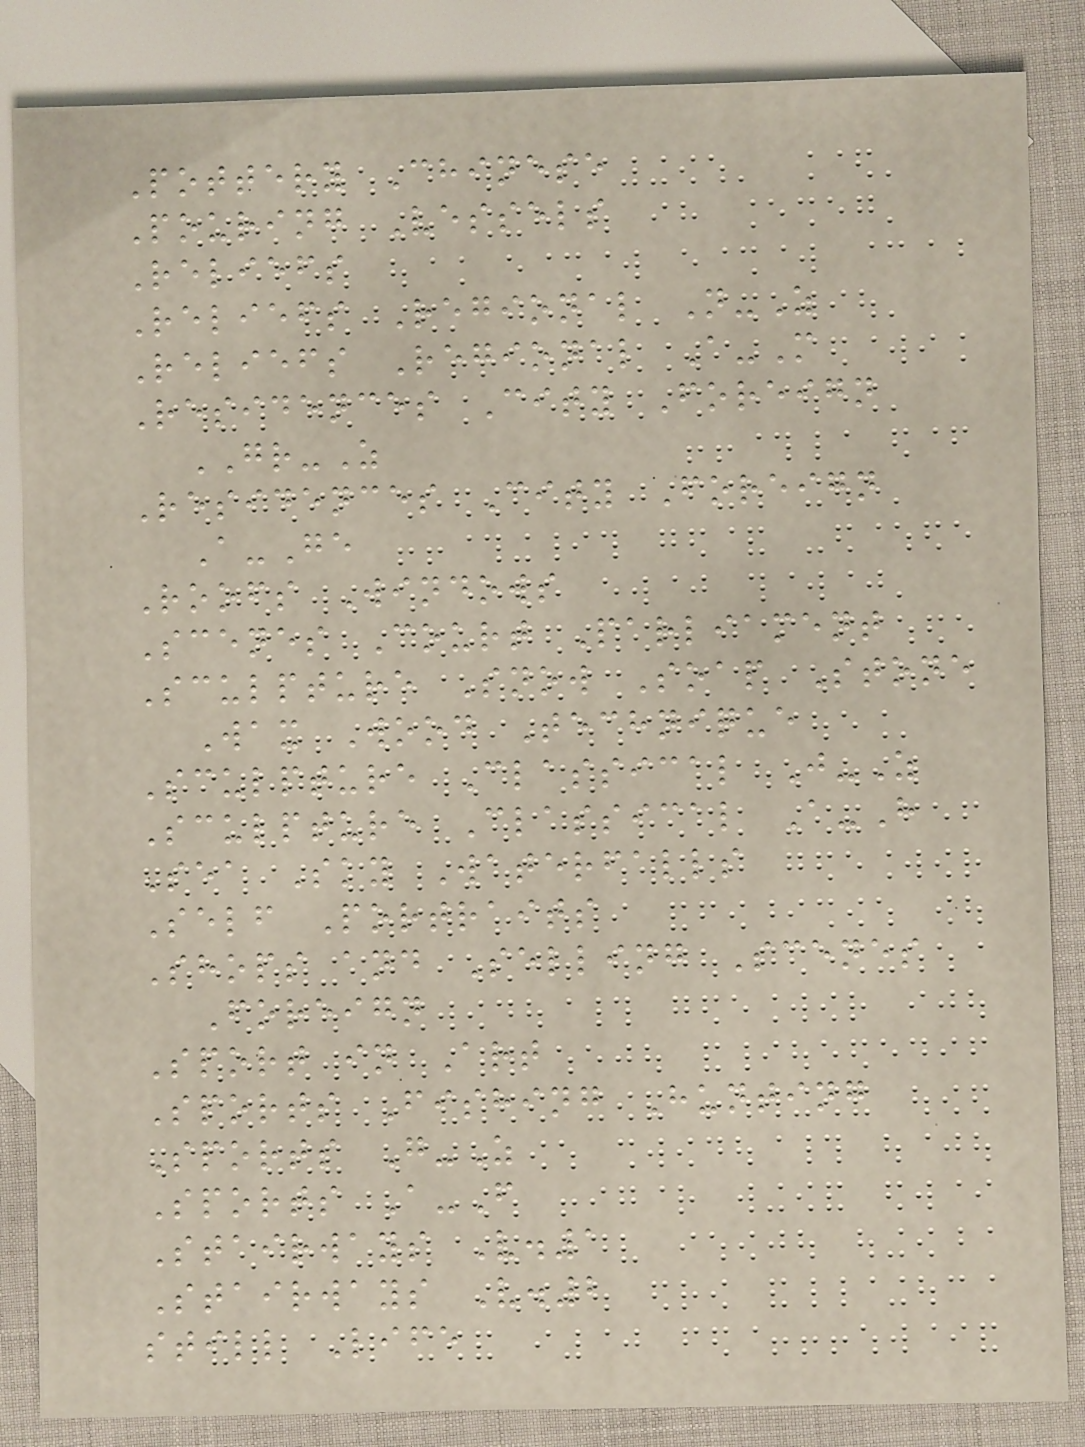Pottery Chinese
Pouring Vessels
Reliefs
Reliefs Regional N-Z
Reliefs Regional A-M
Residences City Foreign
GR-Z
Residences City Foreign
A-Ge
Roofs Windows
Scenes Court Parliament
Sculpture Snow Soap Stone
Wax Wood Technique
Sculpture Classical J-Z
Sculpture Classical A-H
Sea Sky Waterfalls
Self Portraits
Shops and Selling Scenes
Foreign
Sport in Art
Sports Fishing Hunting
Sports G-Z
Sports A-F
Stairways V.1
Stairways V.2
still Life
